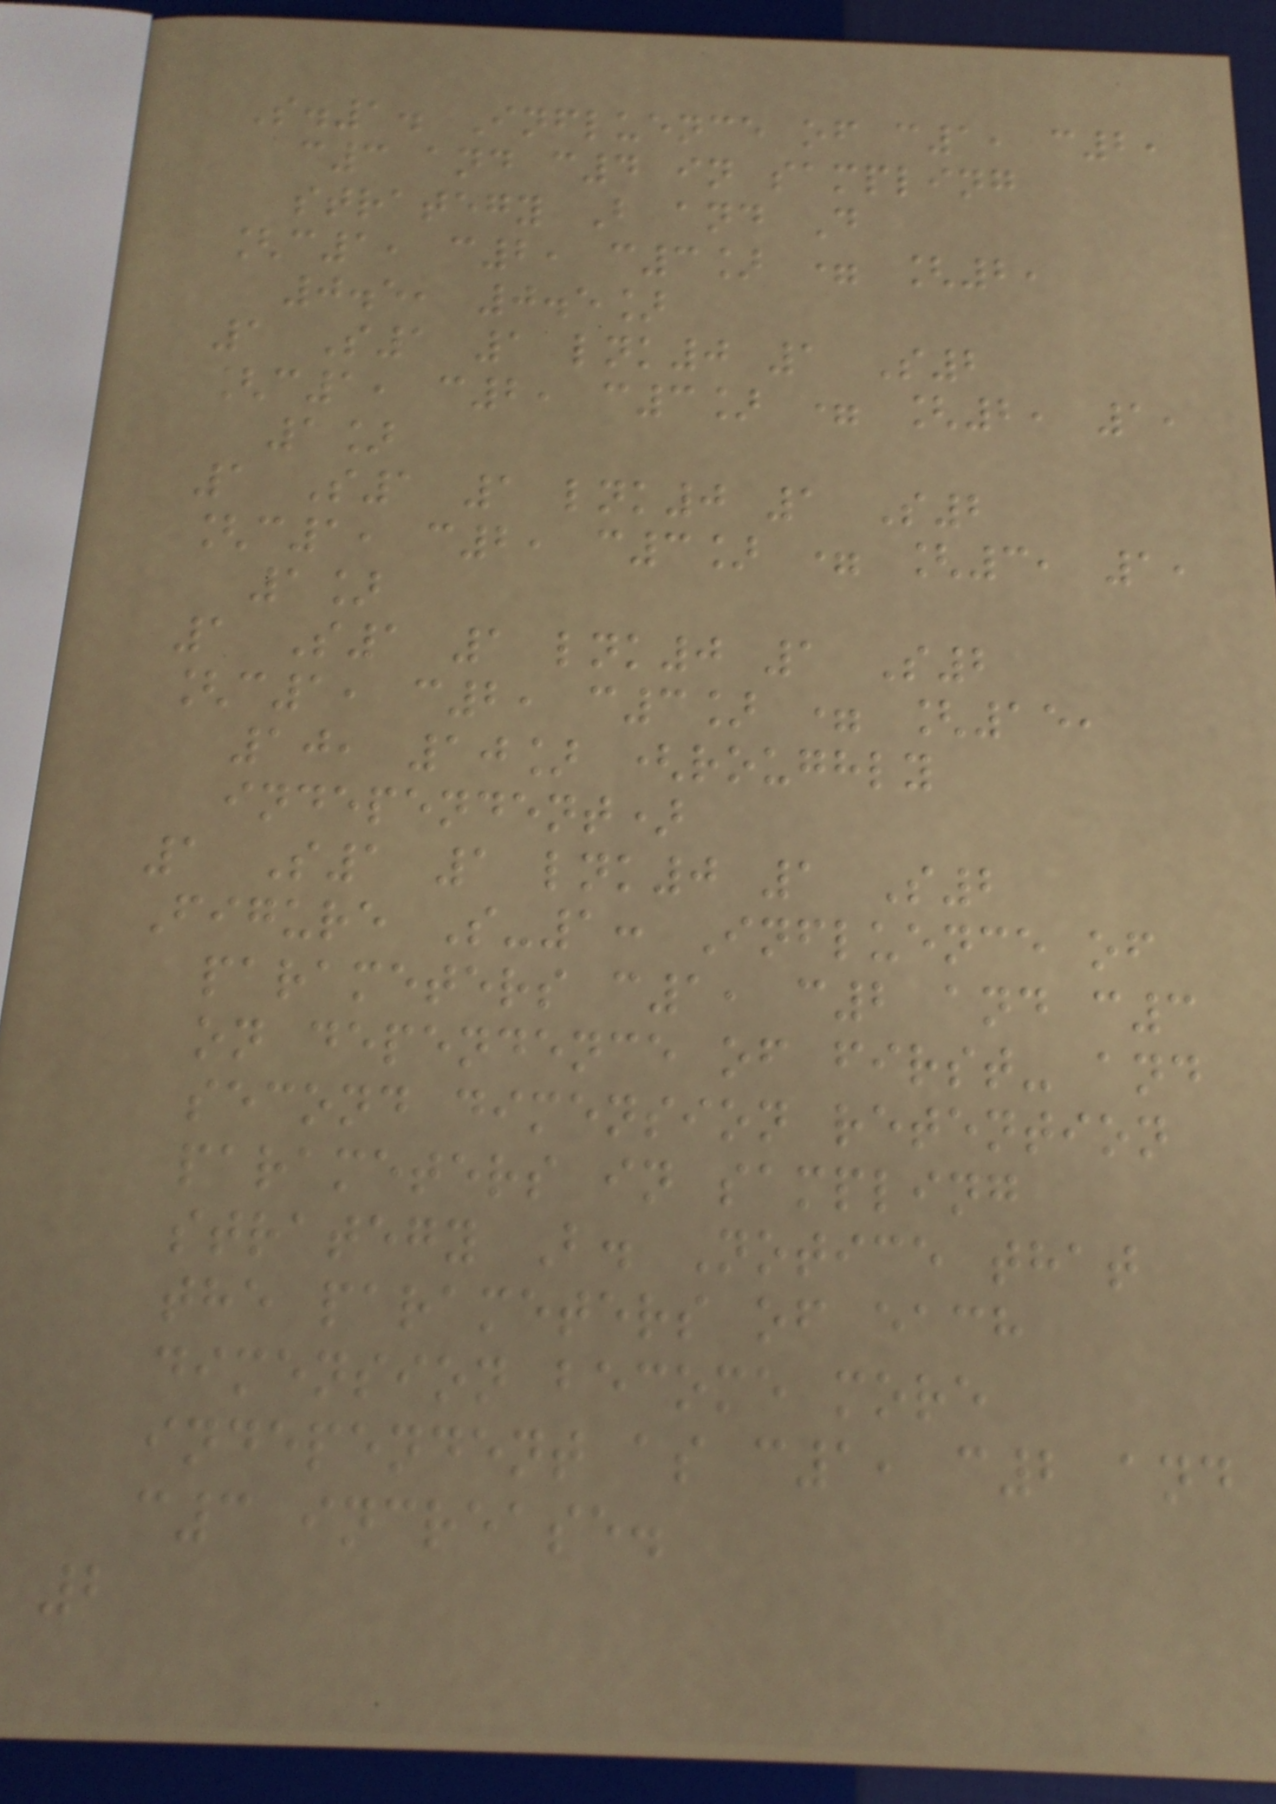S.1. Influence of c1, c2,
c3 and c4 in sampling
strategy B and D
[c1, c2, c3] = [2,
0.5, 0.5]
1 S1 1 lnk0 1 S2
[c1, c2, c3] = [2, 1,
1]
1 S1 1 lnk0 1 S2
[c1, c2, c3] = [3, 1,
1]
1 S1 1 lnk0 1 S2
[c1, c2, c3] = [15,
10, 10] (roughly
independent)
1 S1 1 lnk0 1 S2
Figure S-1: Influence of
parameters c1, c2 and c3
on dependence of first- and
second dimension retention
parameters in sampling
strategy B. Notice that
the parameters of each
dimension become more
independent as c1, c2 and
c3 increase.
2
